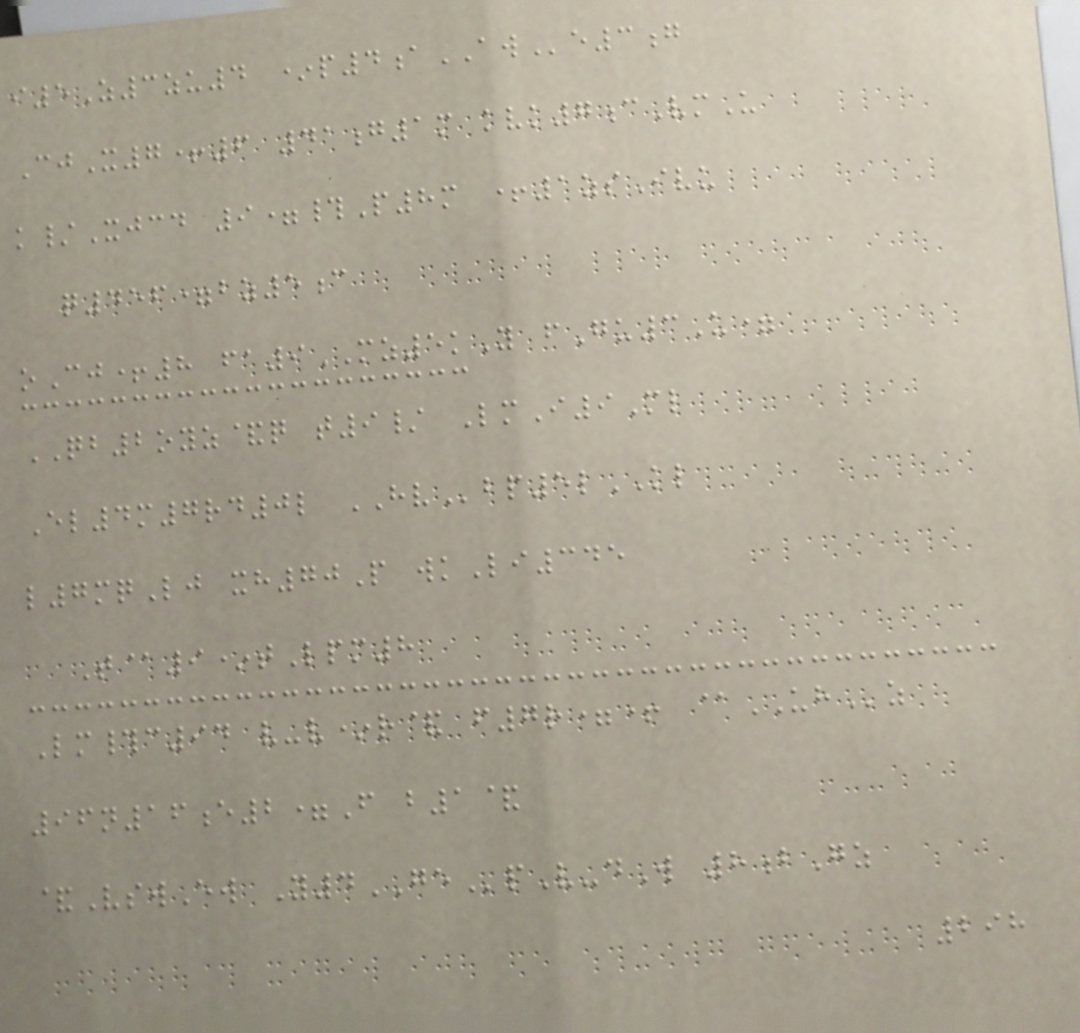i5Z3zu4 *p4aAWe3g
CjX7+6 41g1m kvk7cVmU
k/Xjcd 9=#P8m +1zsIvu
q456=bz5c
oCj+8 fa9MZ5kY fGu3U=
QB2oyz&q t9/ LmI9Ml
El4m7rd0l HVbp5lKL
l7mqLj xh70P wkLi345
T@9*tLpm8
Lm#c94 v-v*r& f7r=+ @UHz
96n16e2=F b1&
&VswEw Y4GEpV-dW 8bGz
298
